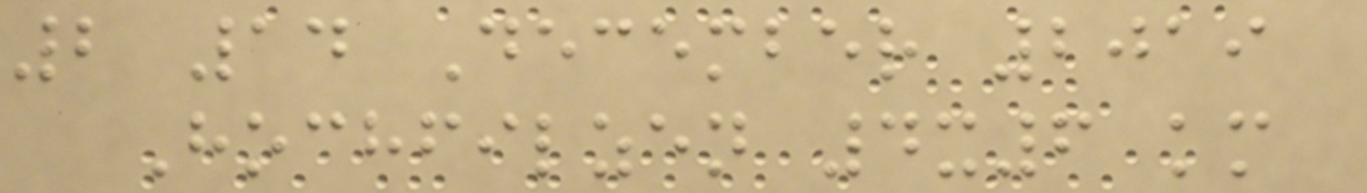2 14 December 2019
Hochfilzen 4x6 km
